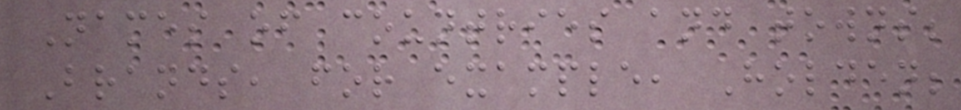Names of countries and towns;
Brands, for example, Holden;
